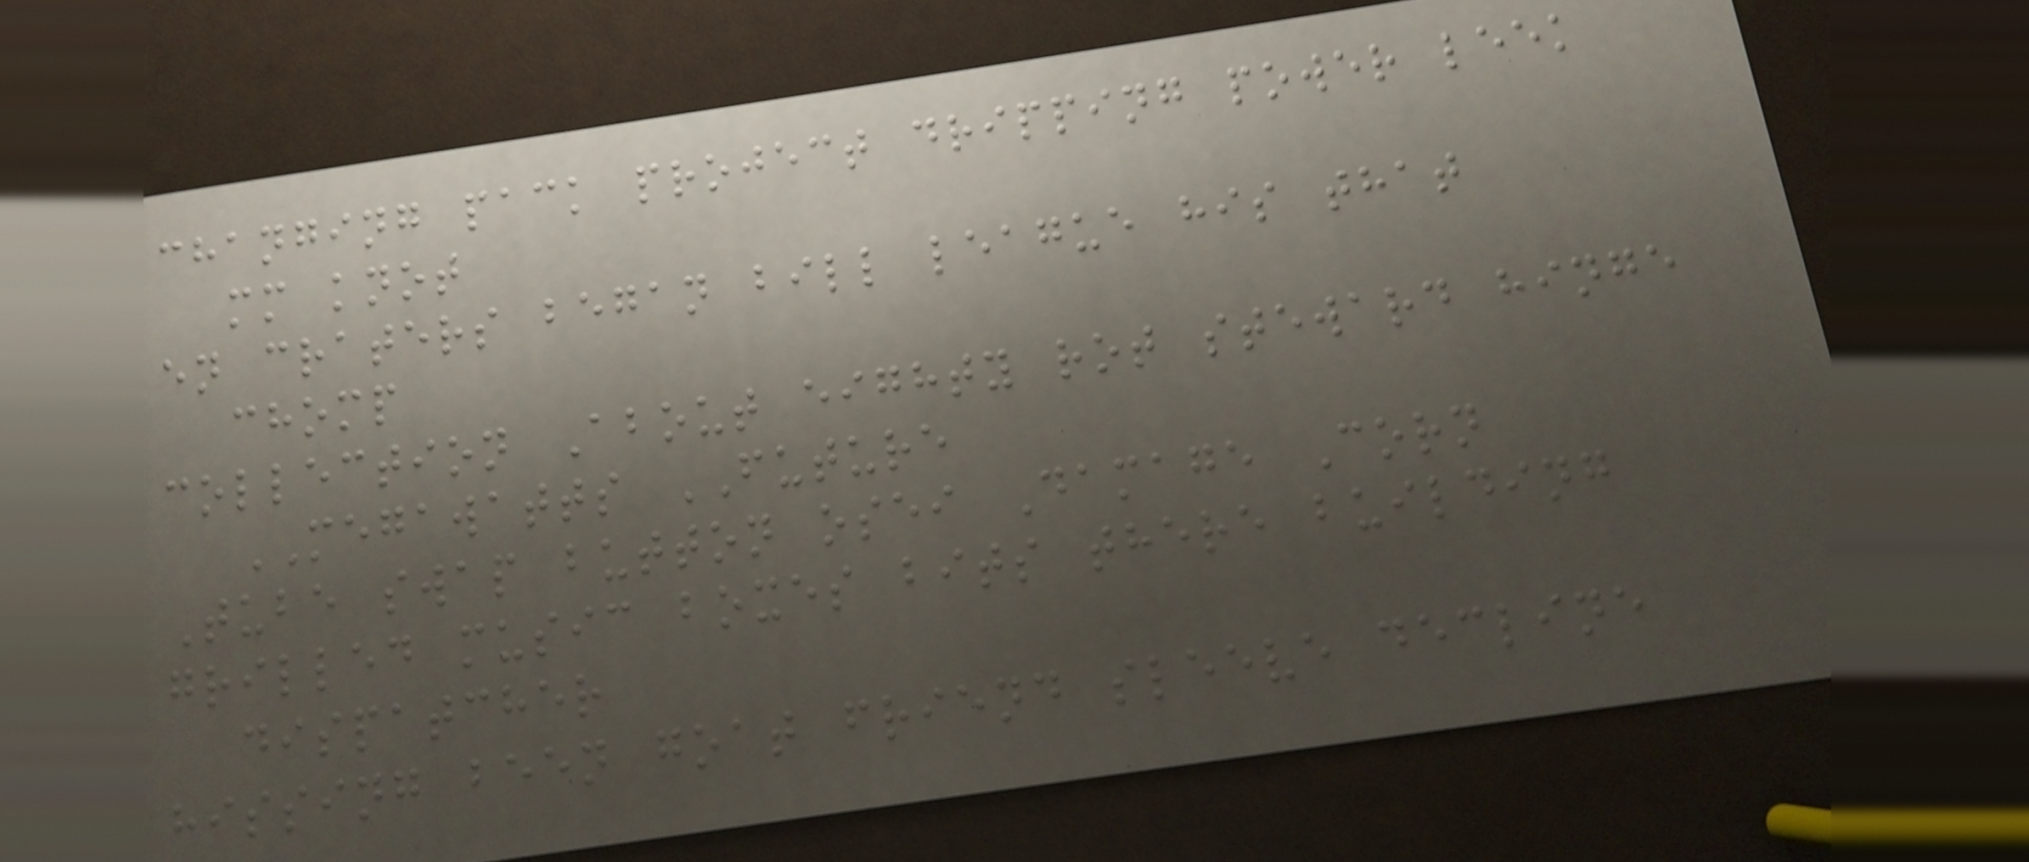changing pack project dripping power leek
mm knot
en craters began bill league his that
chomp
collection About eighty rot steward hinge
MEGAWATTS FUTURE
Tube swap button osei Damage Corn
grilled music boxes bits there building
dispatcher
hissing been goat friend sleeve decline
